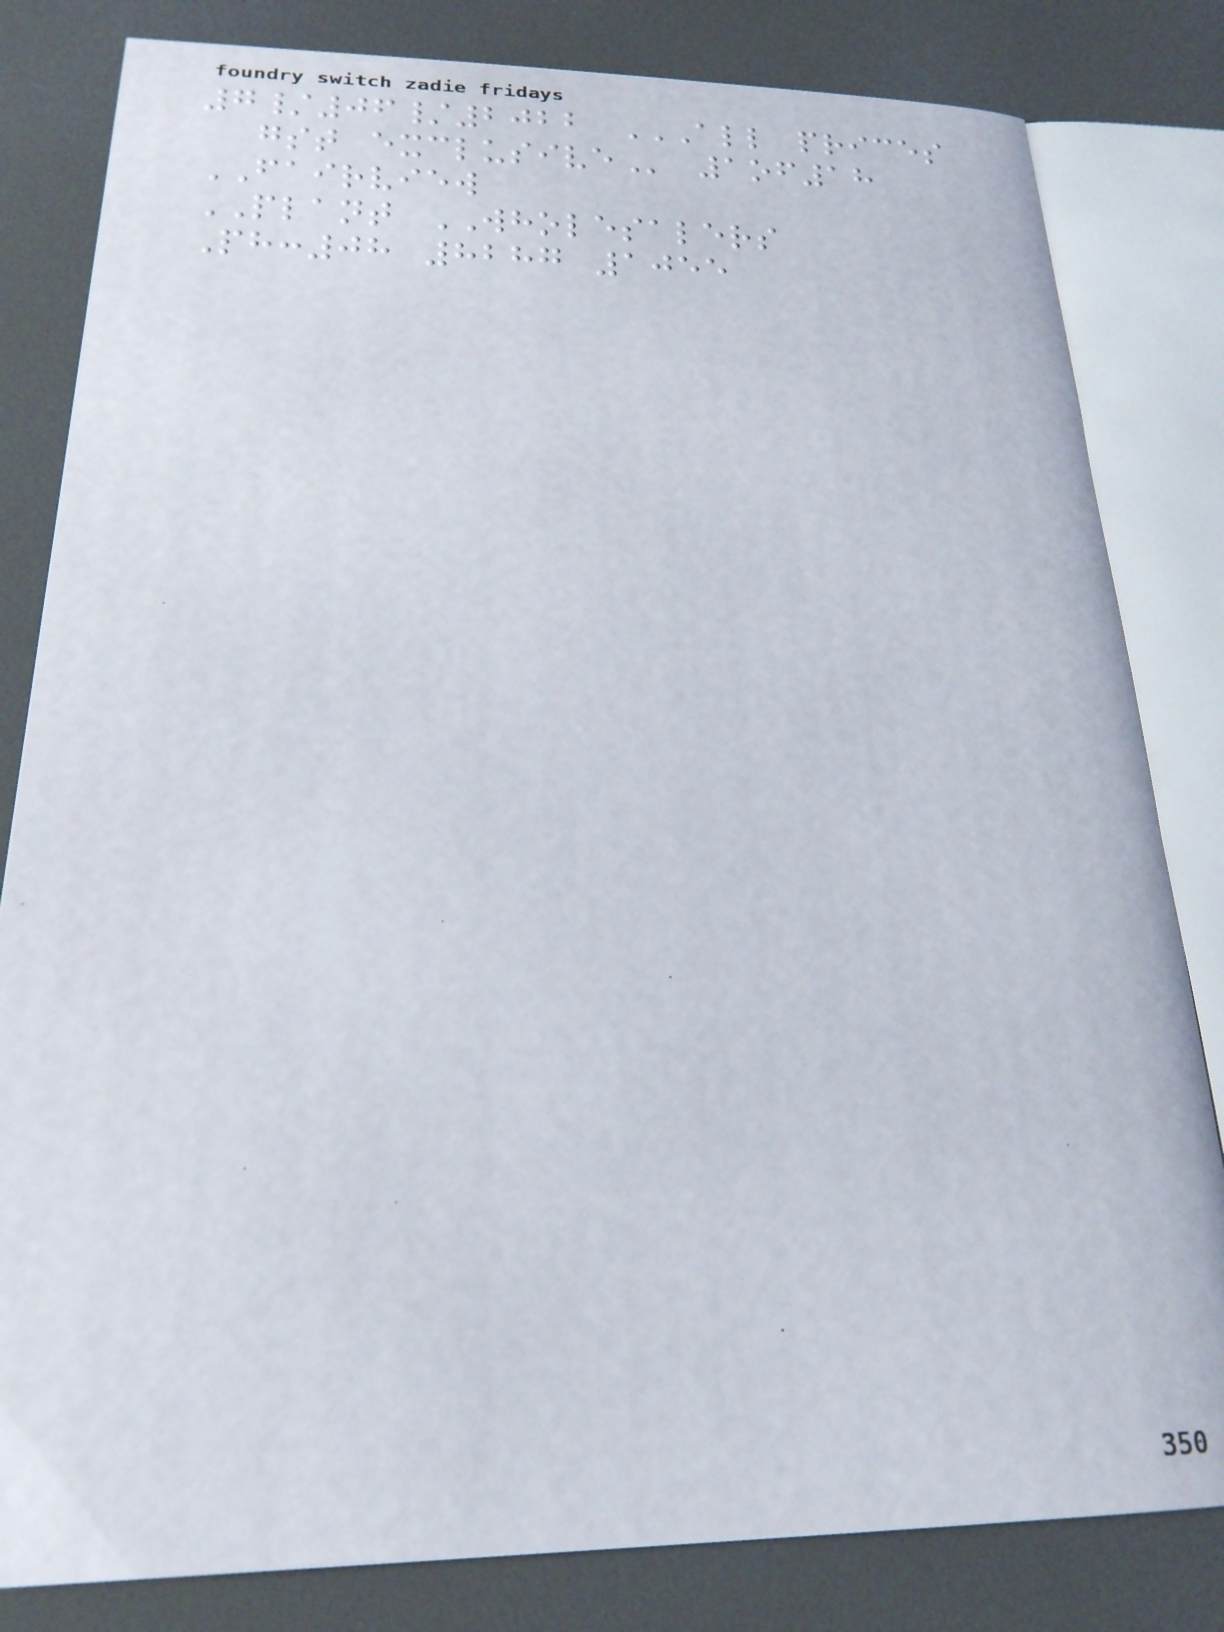7/06/2022 ALL PRICES
GST EXCLUSIVE 1of18
FAIRVIEW
PLANT WHOLESALERS
Ph:08 8287 1055
